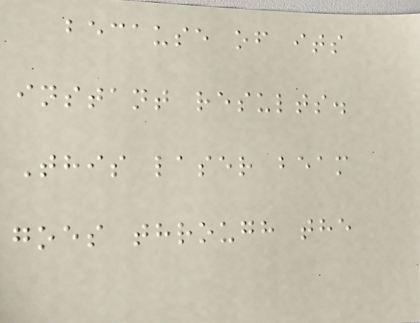because of its
instant results.
This laser beam
goes through the
